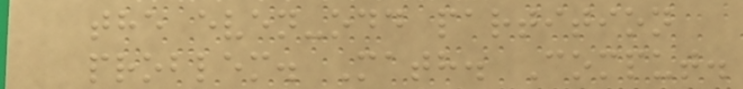the even-odd partition
problem. Math. Comput.
